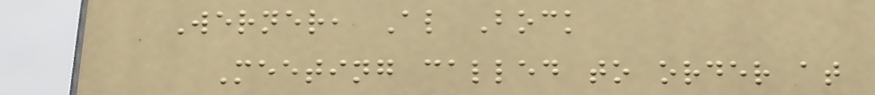Werner, Al Bock
Meeting called to order at
